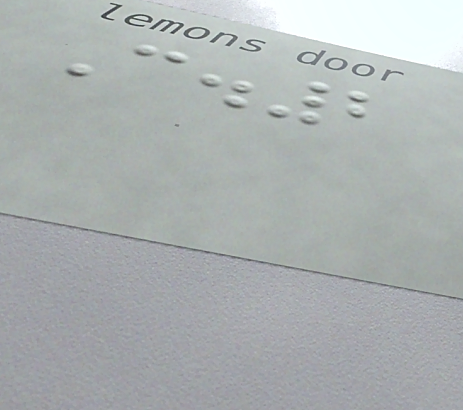C.2
